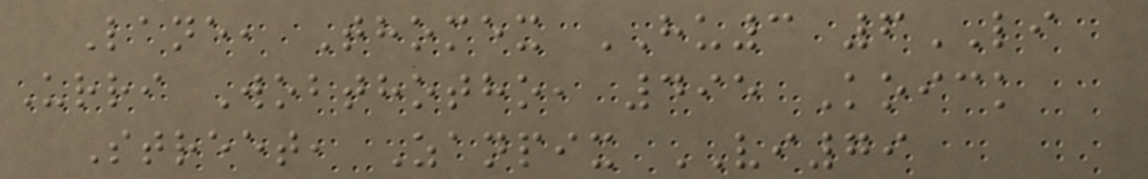Lane, Thomex HU3 6LI
Urri Wobthotho, 495 Koick
Street, Zanpix VI79
